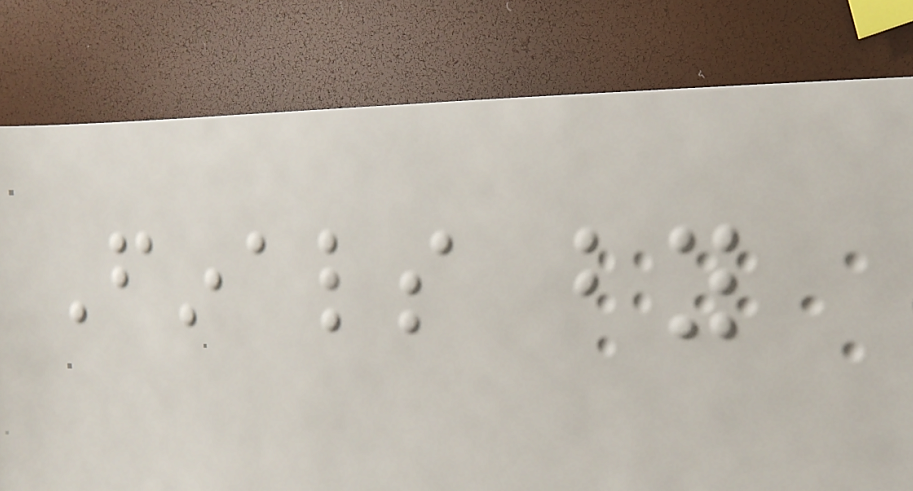Finals by
